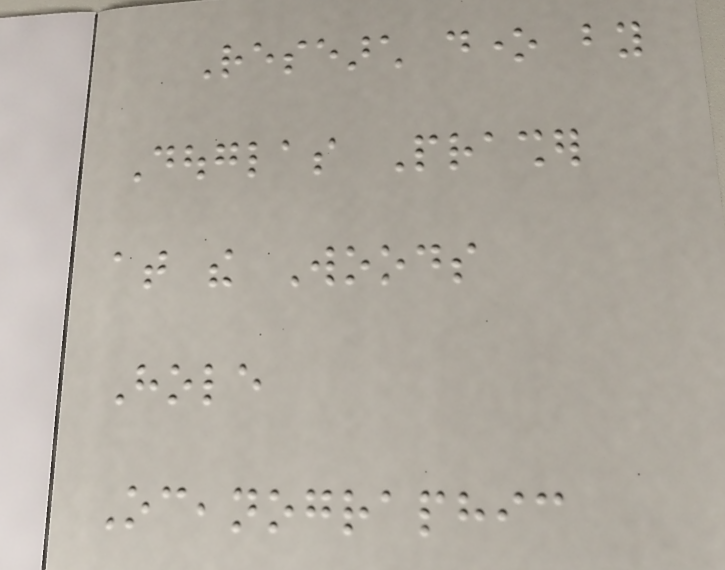Research done by
Douglas Prasher
at the Woods
Hole
Oceanographic
